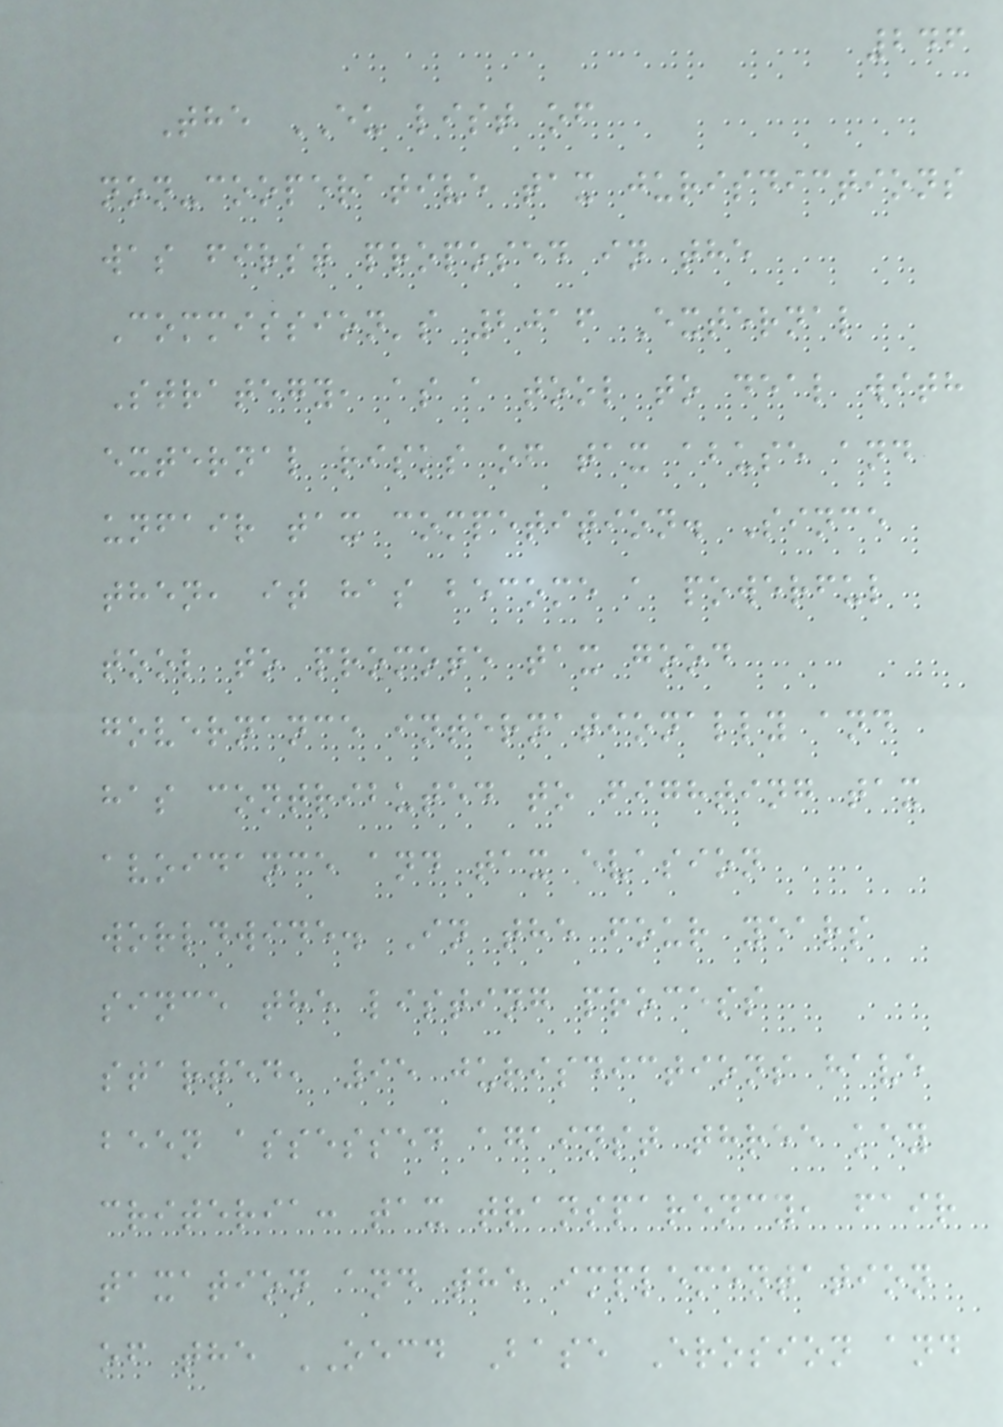246
The EU list of
non-cooperative tax jurisdictions
was first proposed in the
Commission's 2016 External
Strategy, as a tool to deal with
external risks of tax abuse and
unfair tax competition. Since
then, it has become a powerful
tool to promote tax good
governance internationally and
has contributed to fighting tax
avoidance and tax evasion
worldwide. In the four years
since the listing process
started, 95 jurisdictions have
been assessed against three key
criteria: tax transparency, fair
taxation and the implementation
of the OECD Base Erosion and
